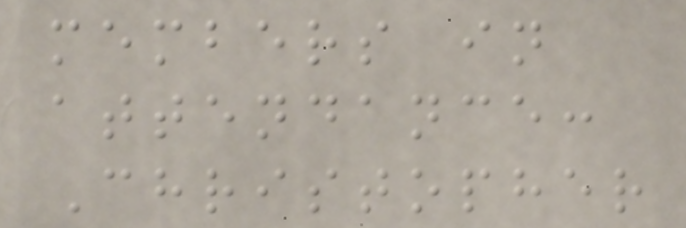members in
attendance:
Christopher
